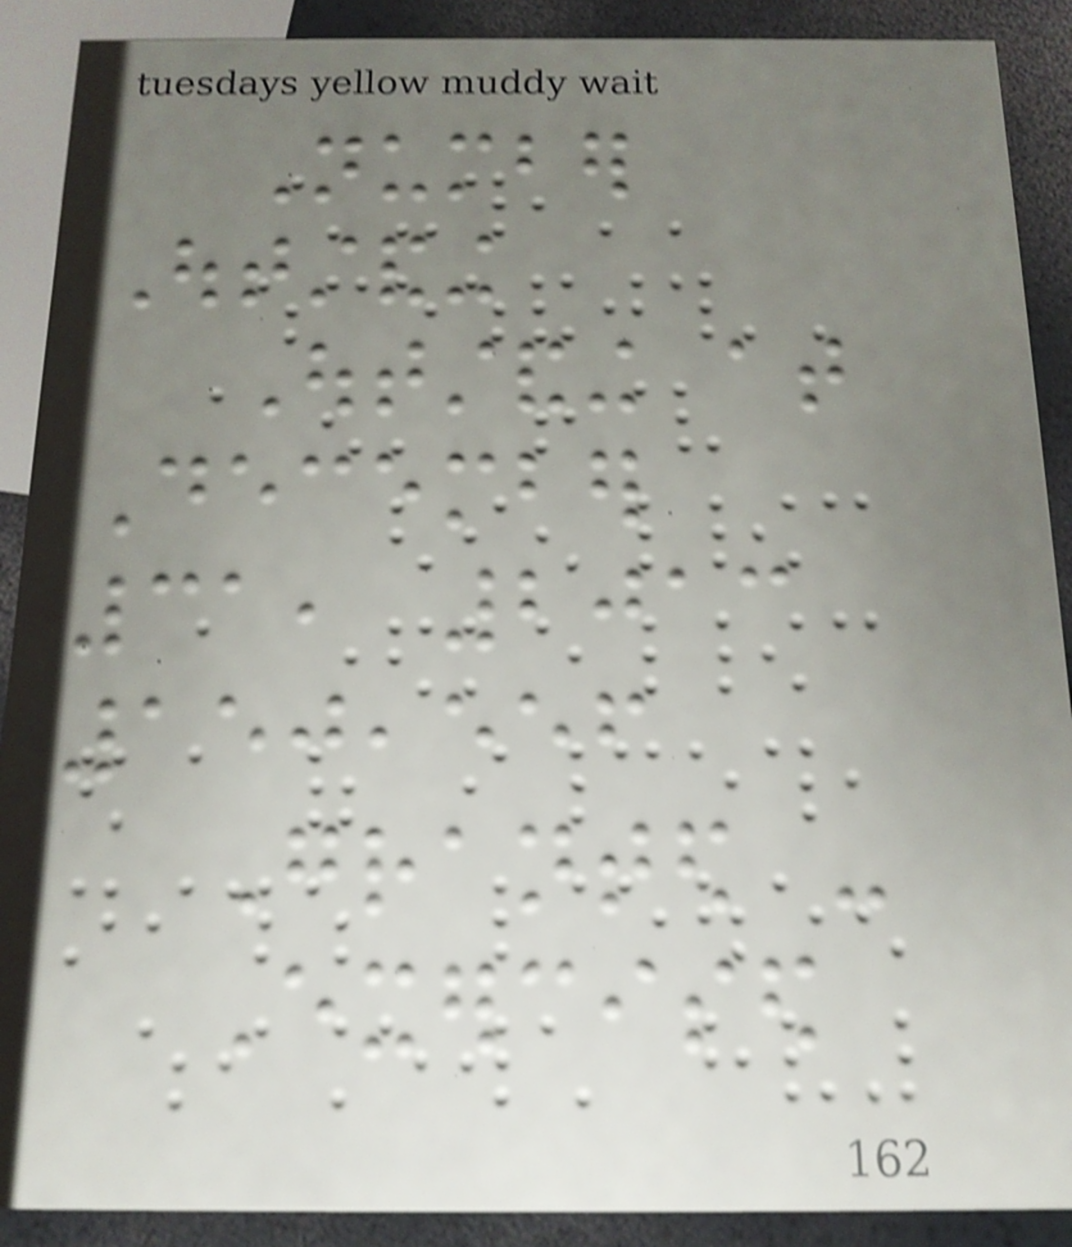Number
Outstanding
Outstanding at
December
31, 2013
150,556
Granted -
Exercised
